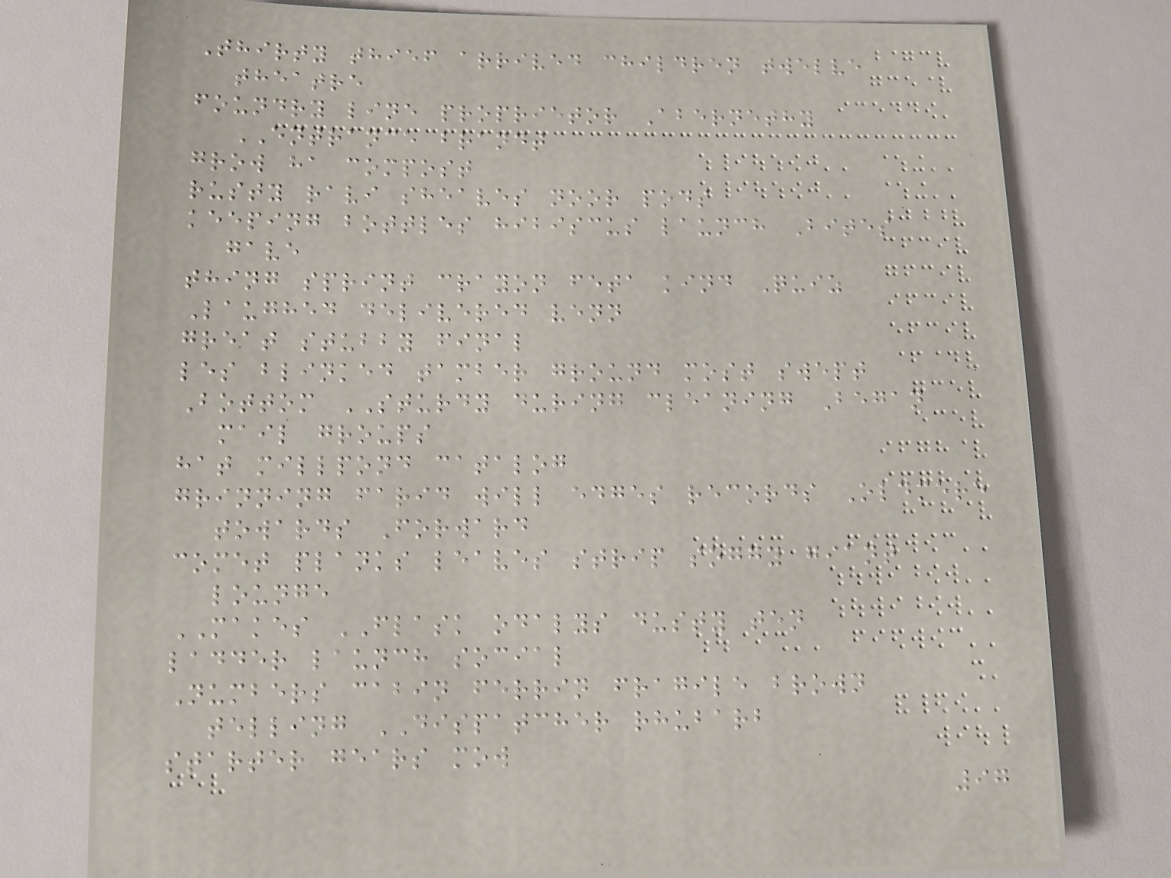Thirty thief arrived children twelve
theatre
foundry line proprietor Abernethy
ENTRANCE brandt
grow ha compost
rusty ravi sheaves noor pods
keeping bottles hibiscus launch Bites
gave
thing sprint crayon feta kind Quiz
Laughed delivered venn
great stubby final
les blinked tamber ground most swept
Bottom STURDY during cleaning Began
mail groups
hat millpond catalog
grinning farid will edges records Oldmere
towards Forward
comet planks leaves strip soggy giant
lounge
MAKES FLASK odalys dusty ten
ladder launch social
Numbers cabin ferrin fragile brown
telling DISPATCHER rhubarb
starter gears mow
97
